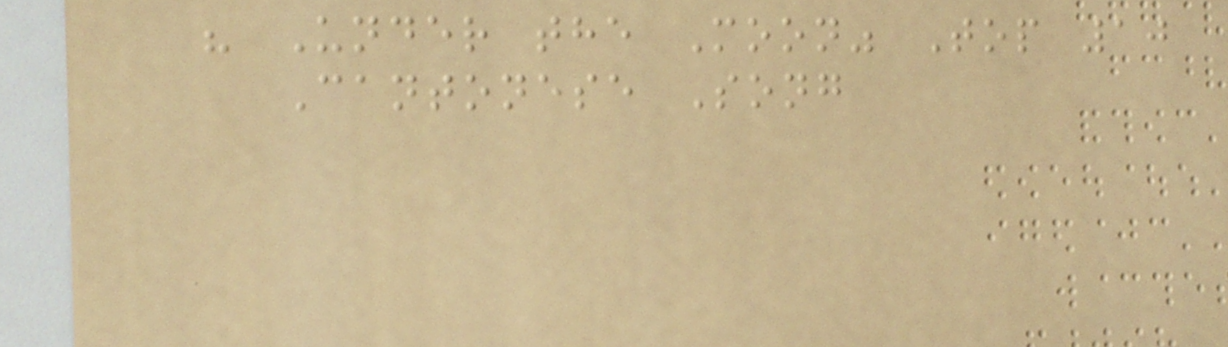" Under the Moon" Top 10
Cantonese Song
